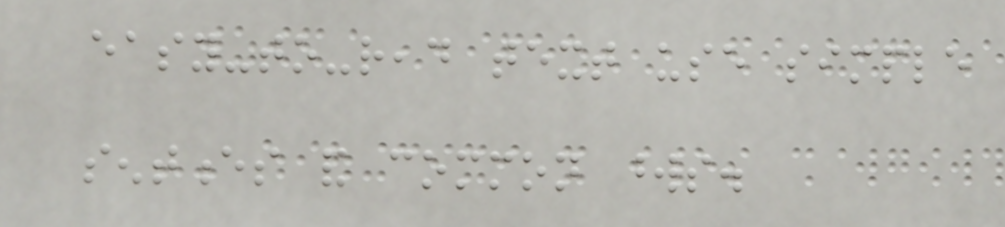easy-to-read text use simple
sentences and common words.
